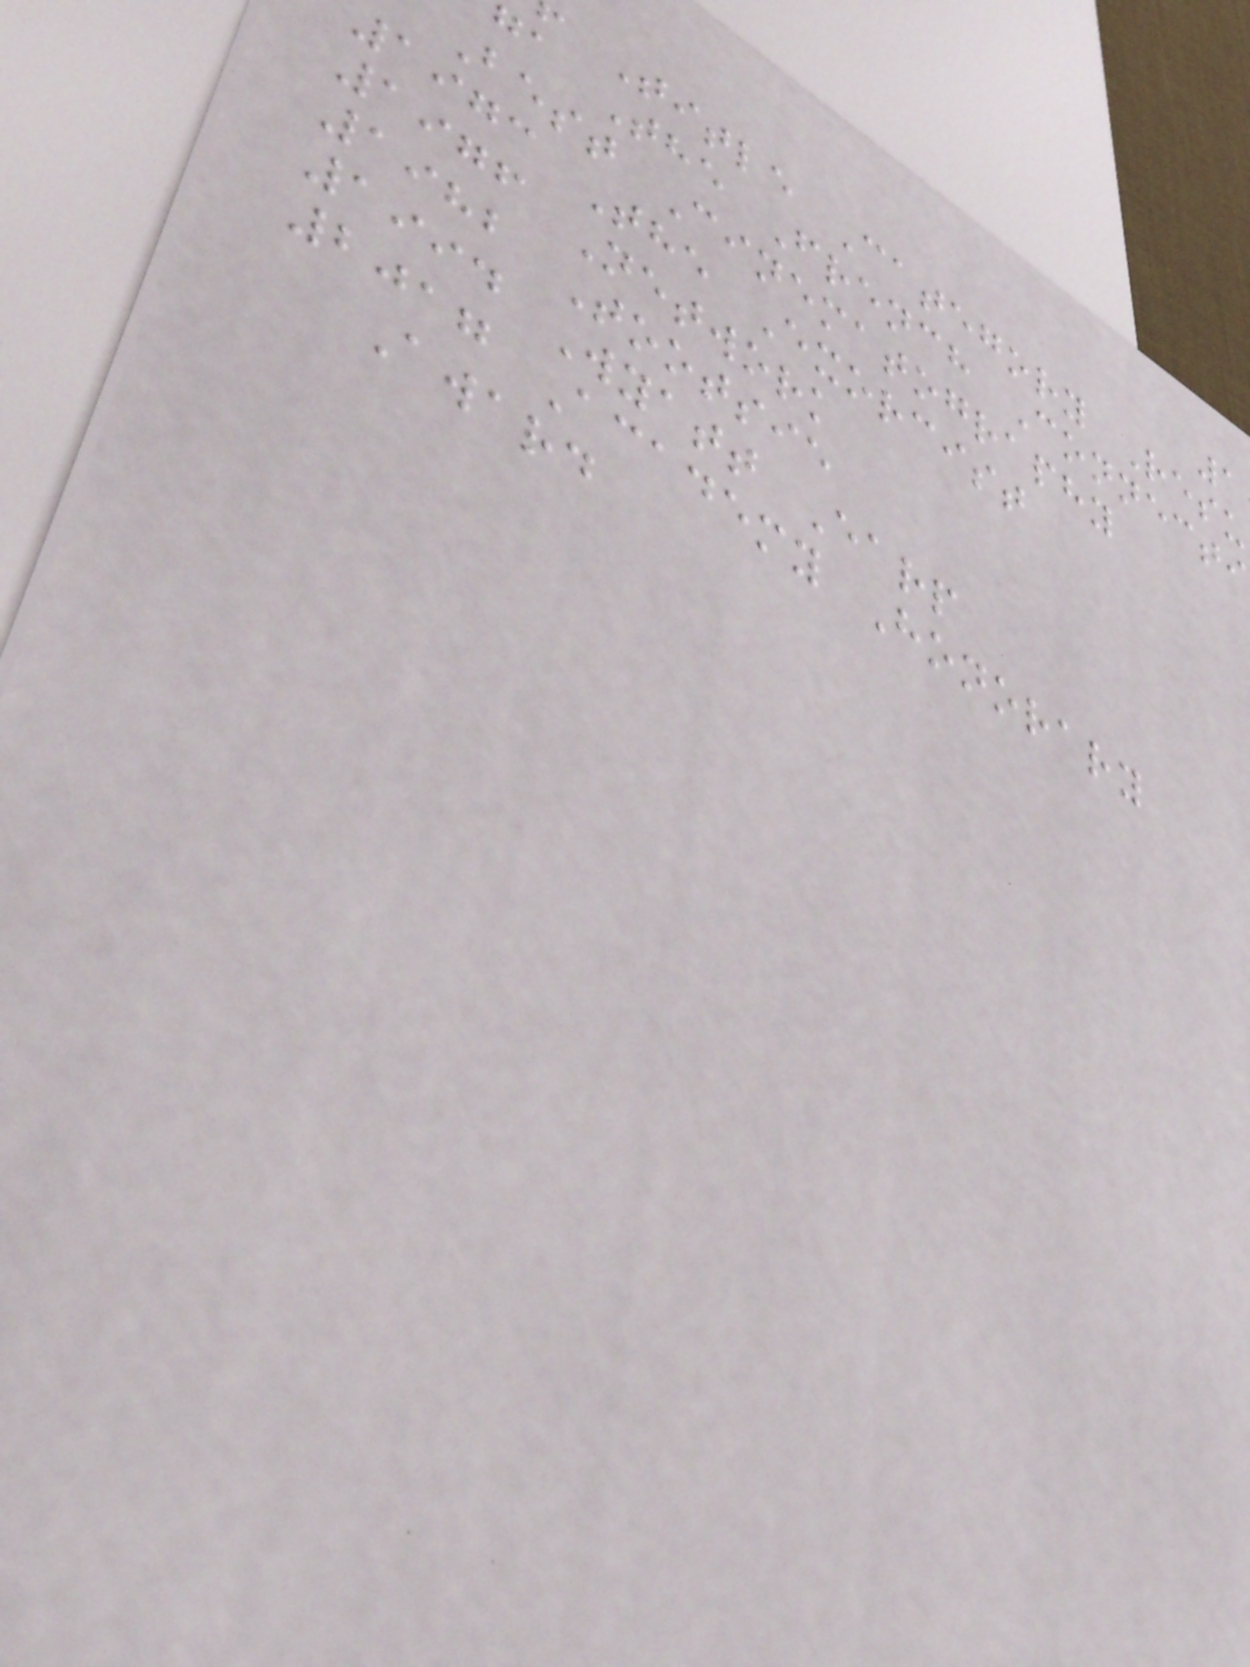Title Category Resu
ga The French Connecti
Best Cinematography
1973 The Exorcist
1976 Network
1982 Tootsie
1994 Wyatt Earp
2017 Academy Honorary
Award
